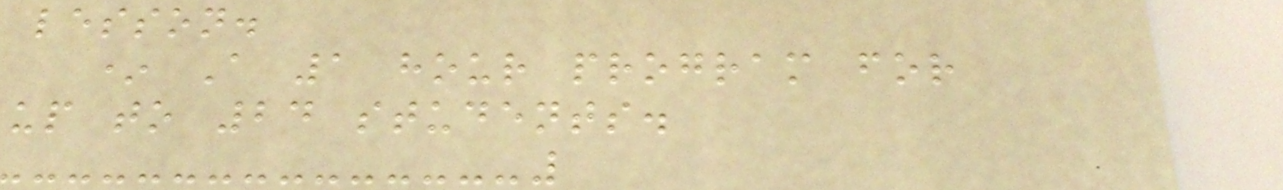lesson.
* A 1 hour program for
up to 24 students.
